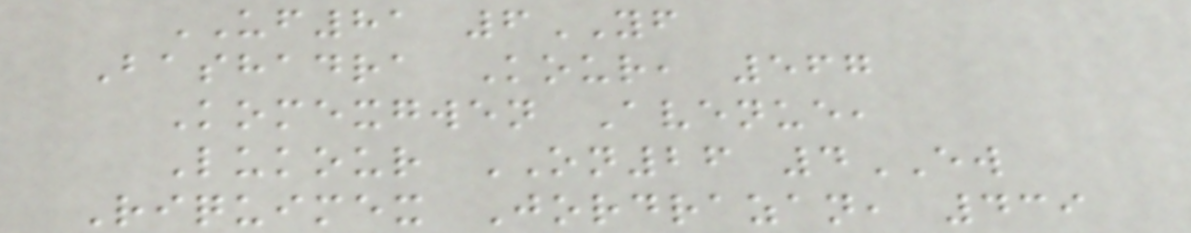UF81 6YF
Bashadra Kour, 567
Komexgwen Avenue,
Lukour ON26 4EW
Riquimex Jordrazan, 439
